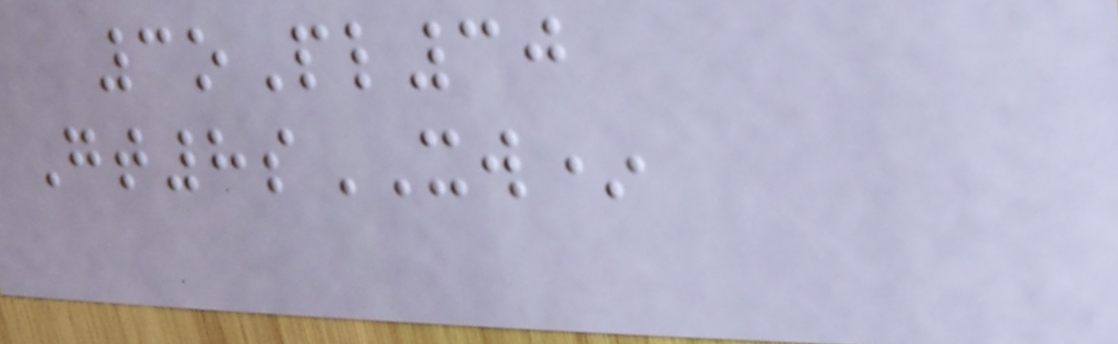3oPl30
Gt8sXW*
